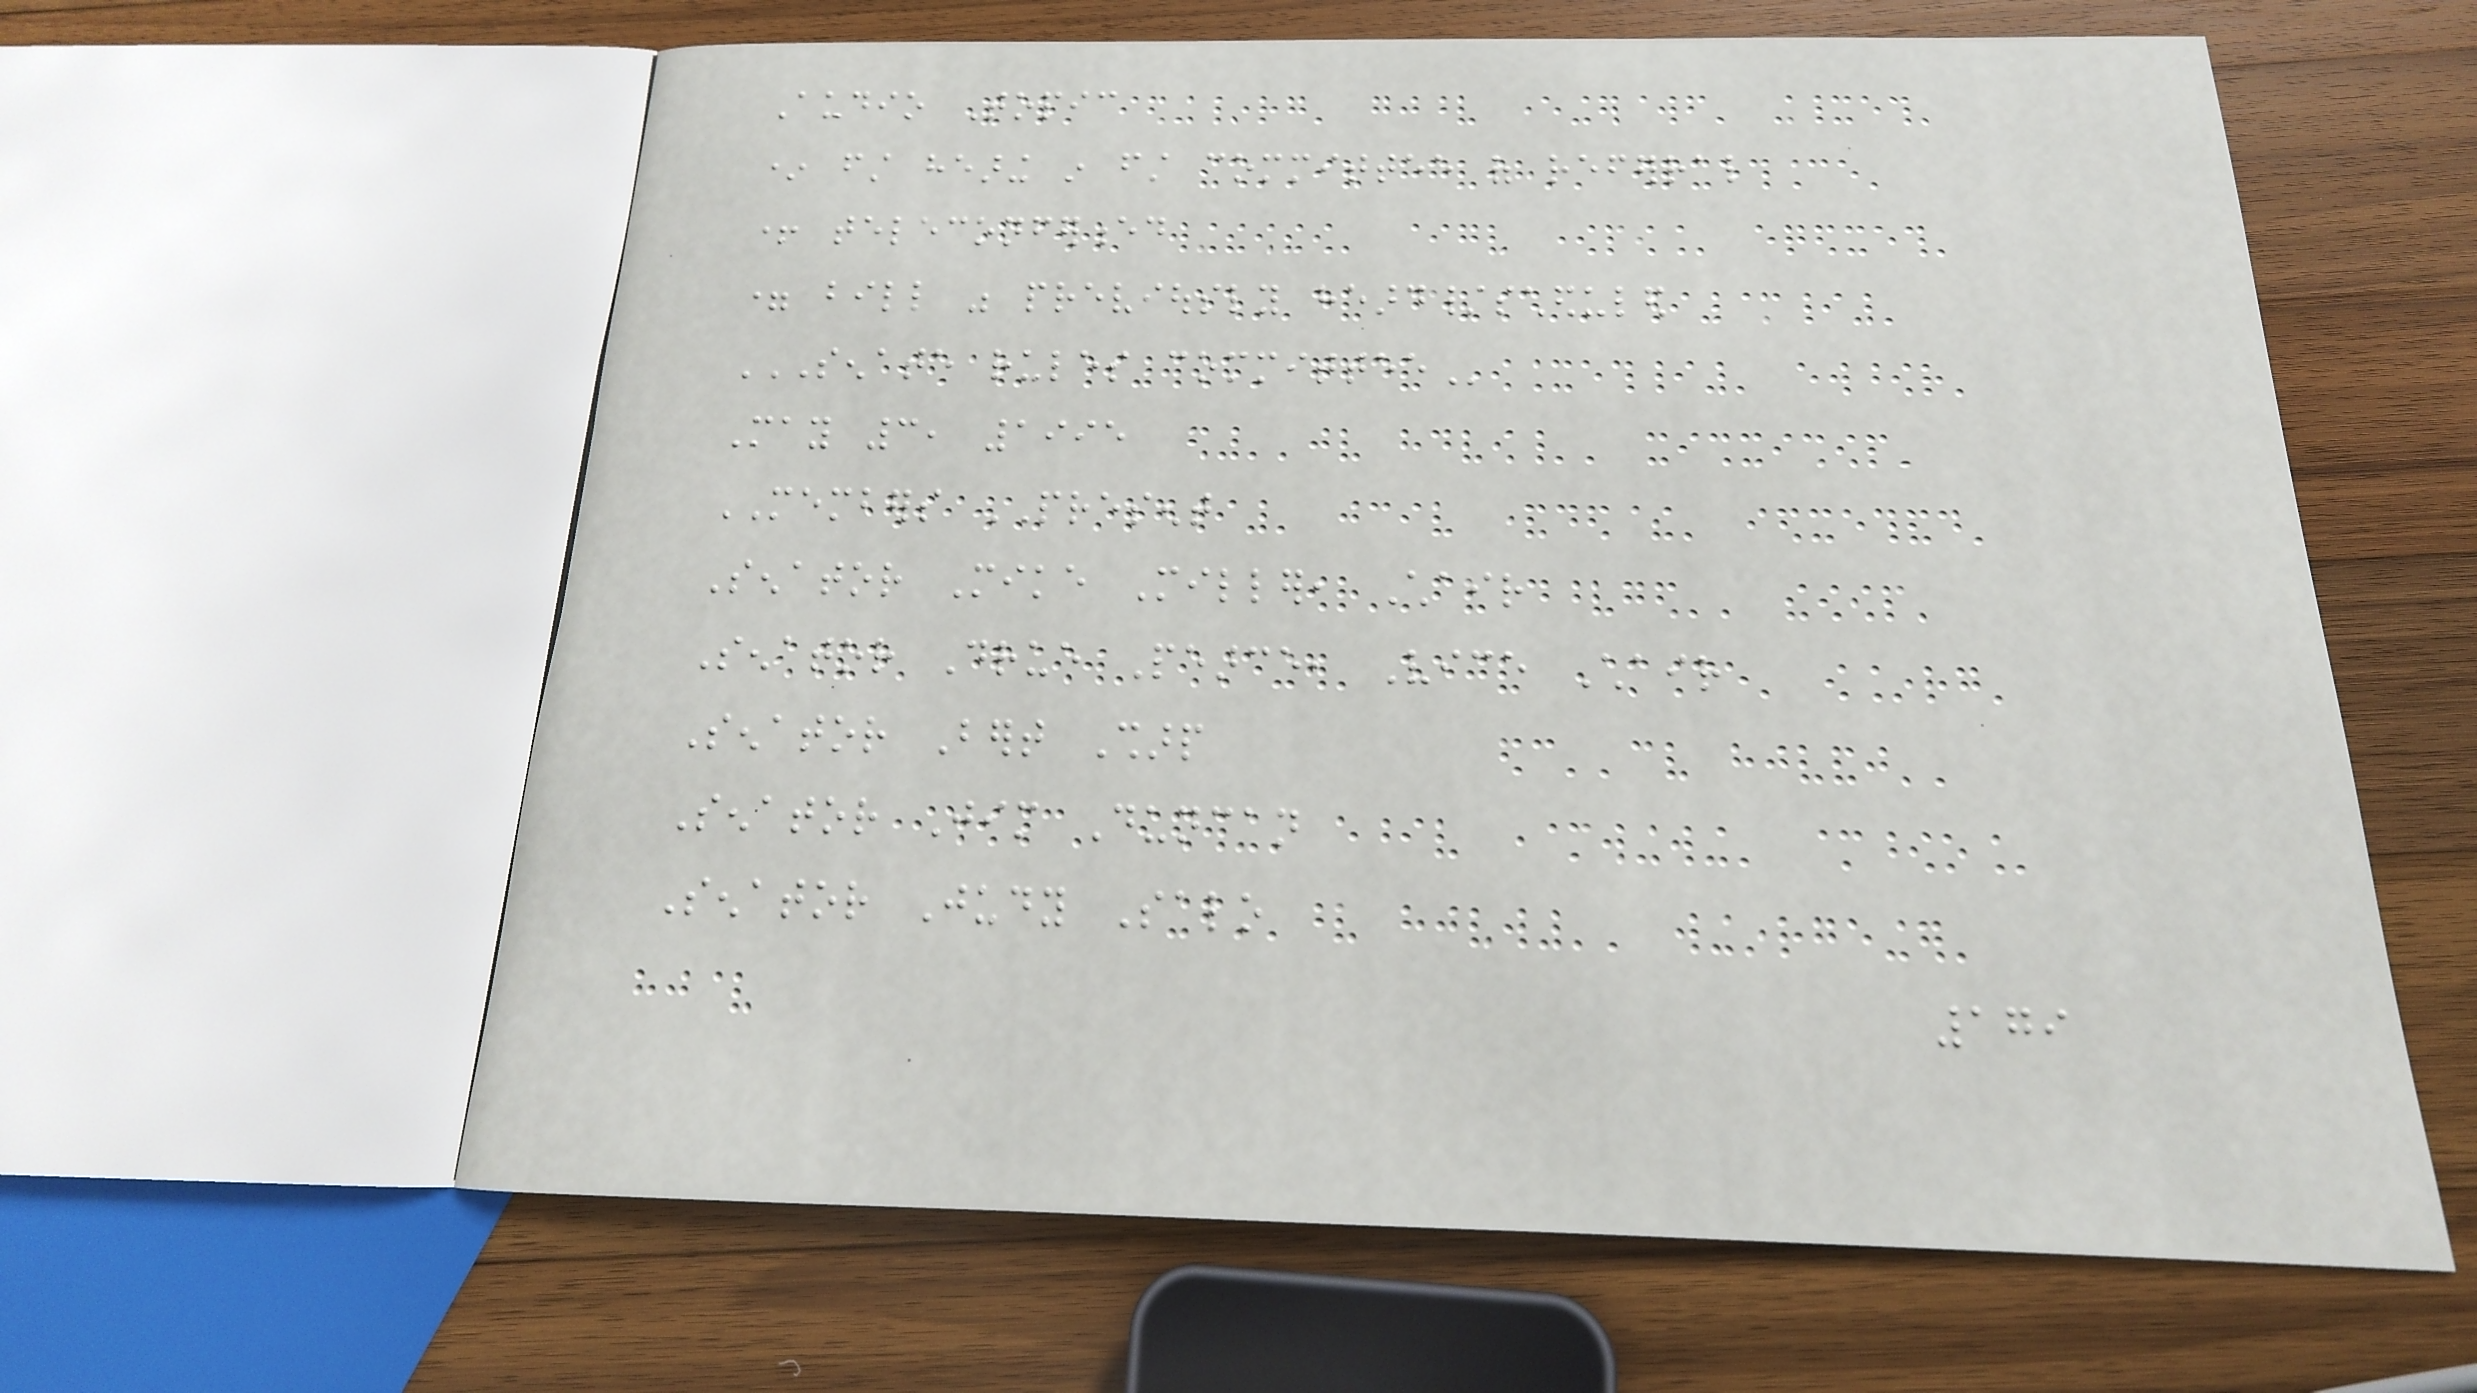Audio Topic
* first hearing in first committee of referral
+ teleconferenced
= bill was previously heard/scheduled
SENATE RULES COMMITTEE
May 3, 1995
MEMBERS PRESENT
Senator Mike Miller, Chair
Senator Drue Pearce, Vice Chair
Senator Bert Sharp
Senator Jim Duncan
Senator Judy Salo
179
